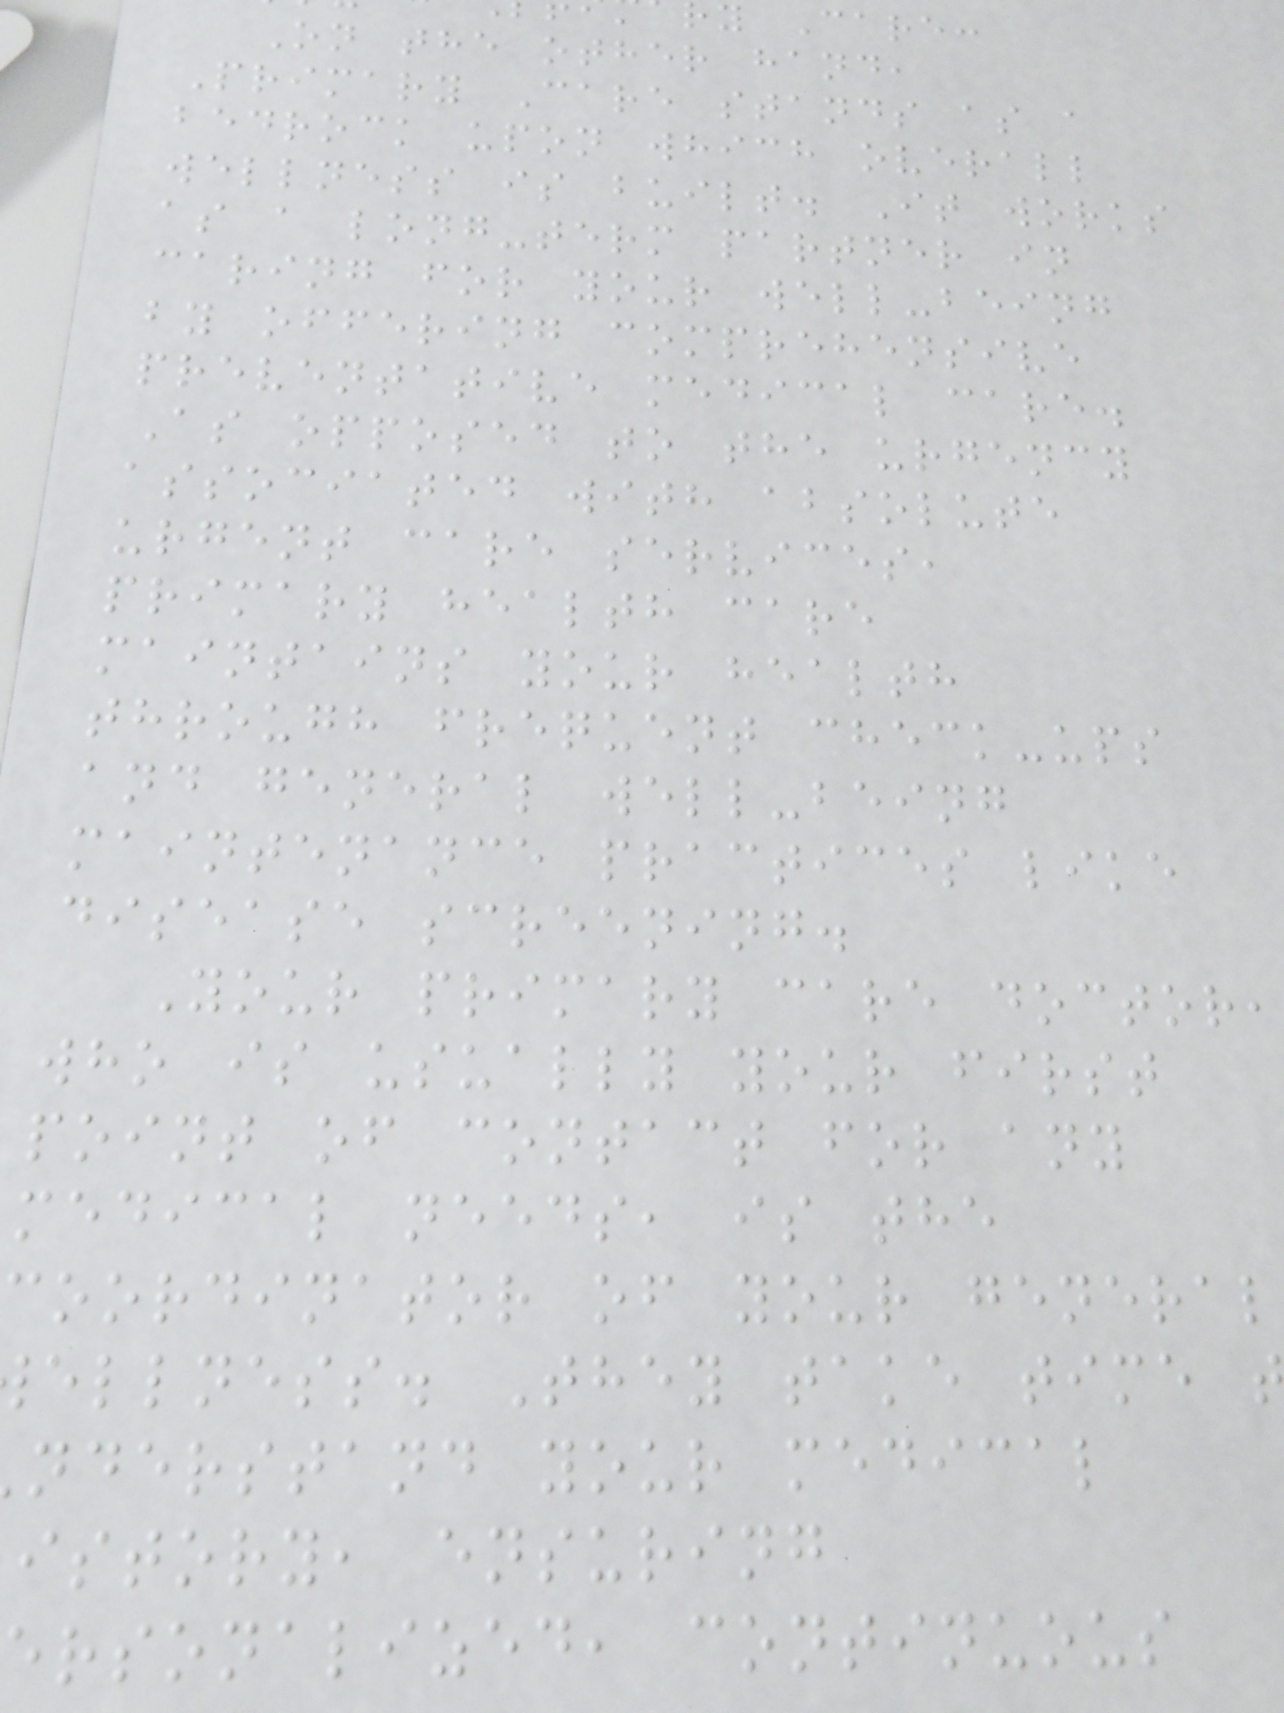y Care:
On the other hand,
Primary Care stands as a
bedrock upon which overall
wellness is built. It works
as a long-term partner in
caring for your well-being
by offering comprehensive
preventative medical care.
As opposed to the urgency
associated with absolute
urgent care services,
primary health care
maintains your health
through frequent check-ups
and general well-being
maintenance practices like
disease screening.
Your primary care doctor,
who is usually your first
point of contact for any
medical needs, is the
coordinator of your general
ellness. They take time
nderstand your medical
istory, ensuring
ersonalized, continuous
